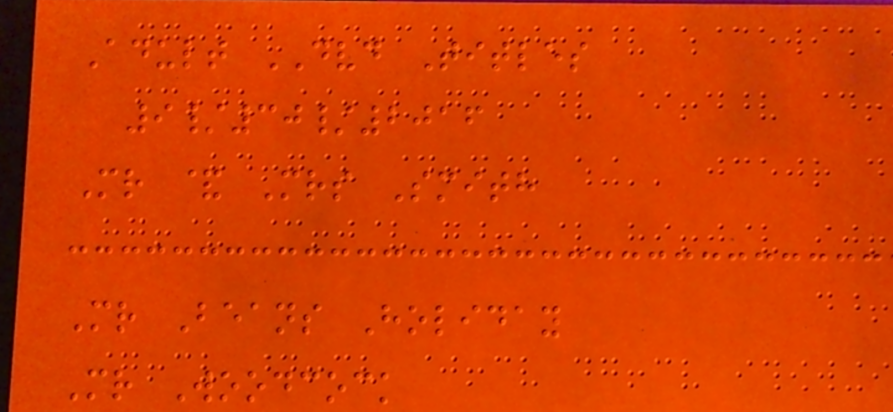Adult DVD Titles
9/30/2016
Mr & Mrs Smith
Mr Beans Holiday
Mr Woodcock
